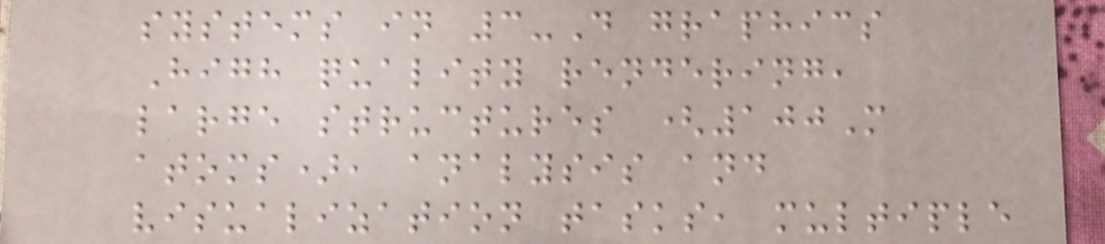systems in 3-D graphics
High quality rendering,
large structures (100M
atoms), analysis and
visualization tasks, multiple
